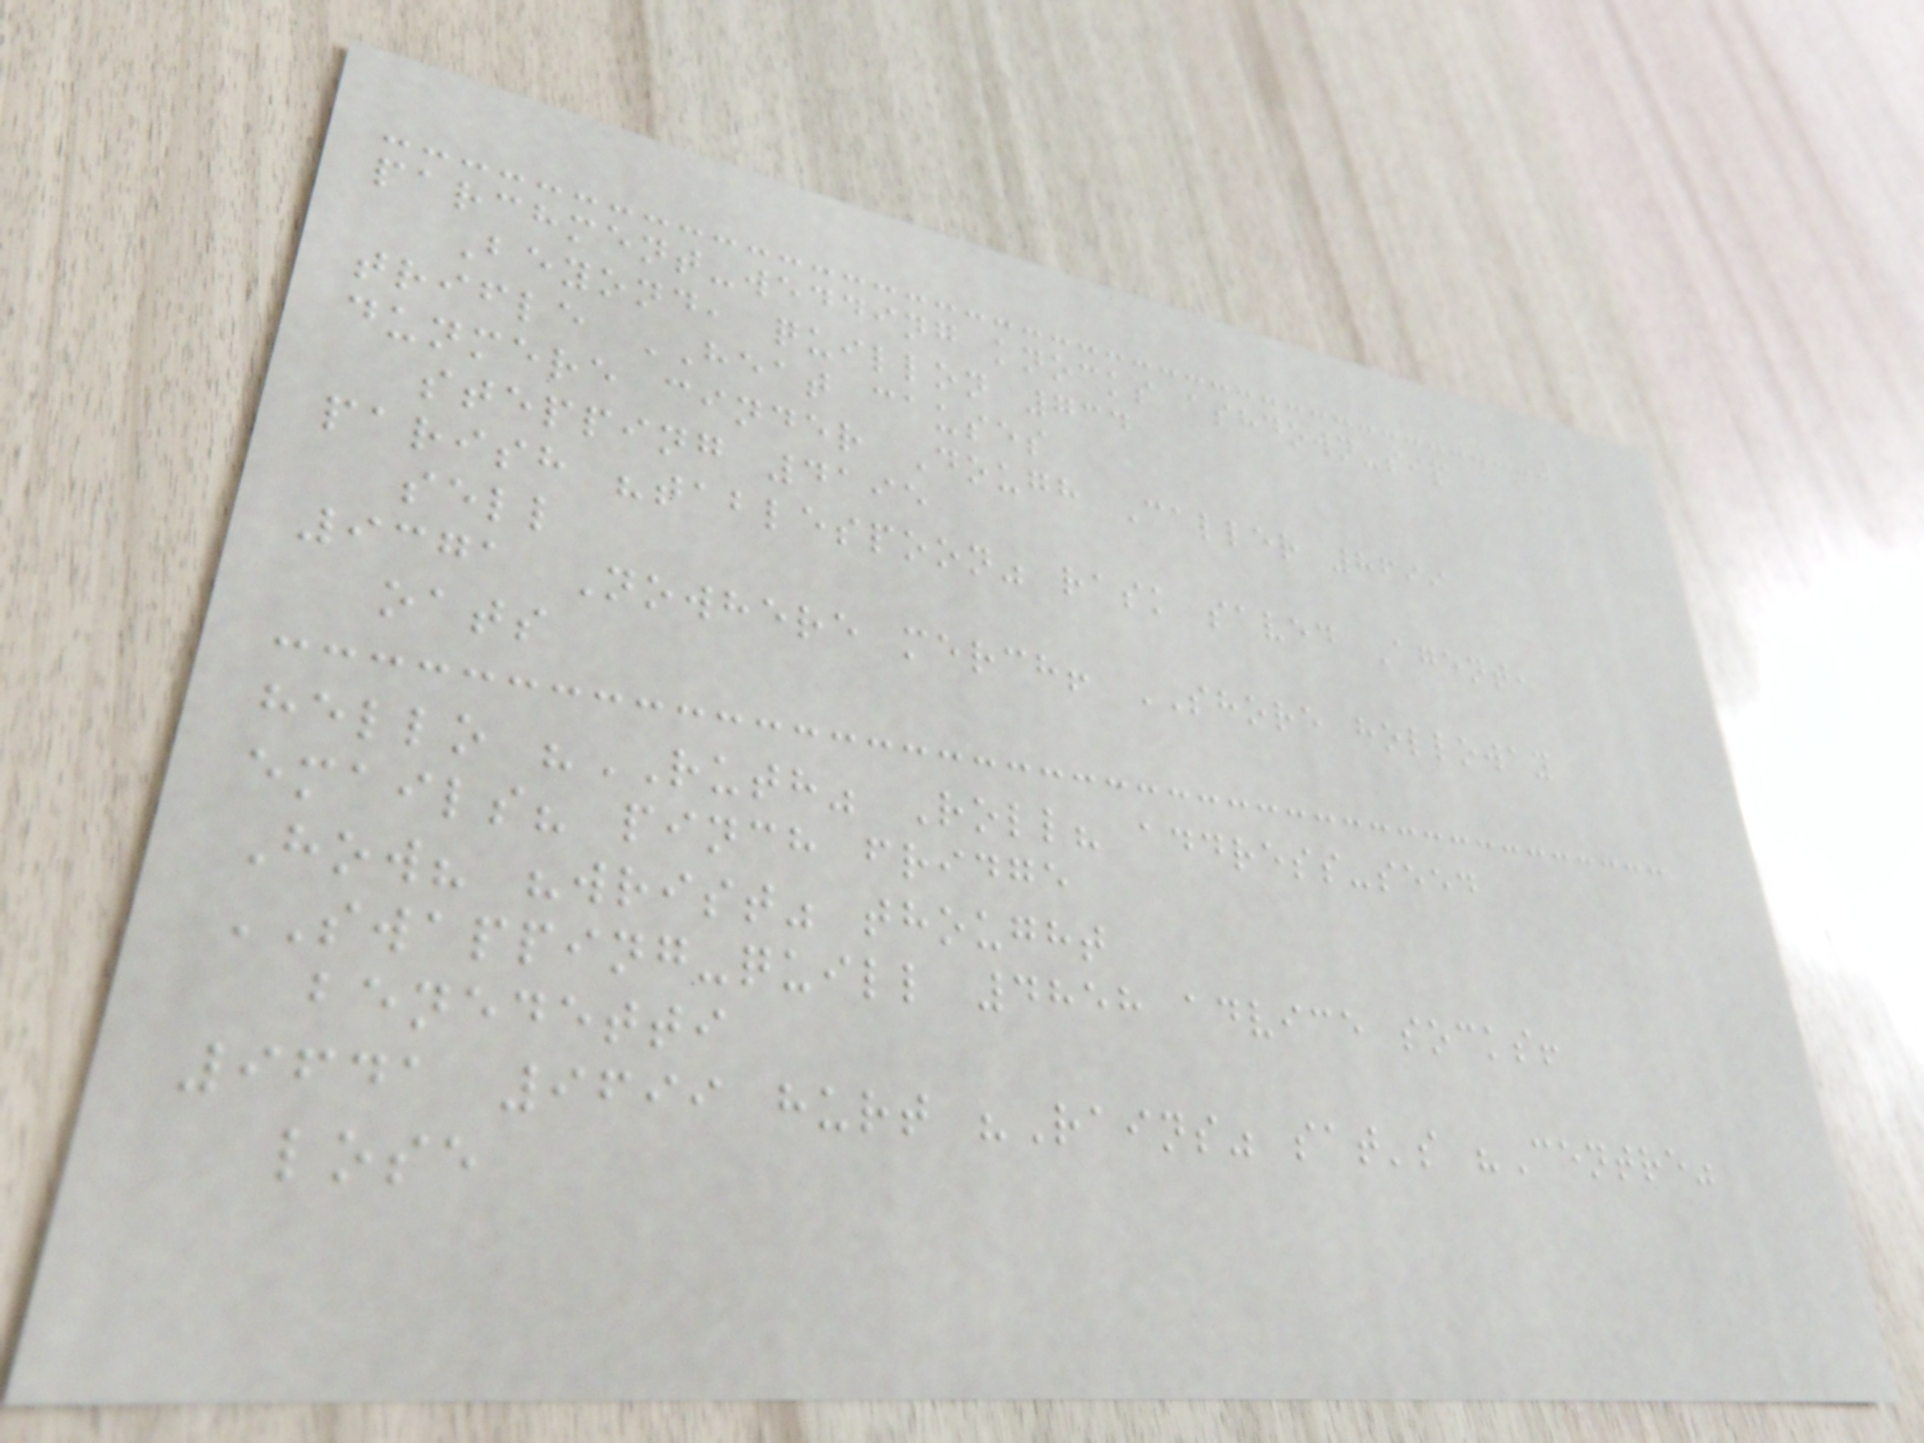parchment-wedding knocks ashdown-sip
Beyond, quillon 734
trifle HEAT causes
dunmere cinder Dough Caller 8699
stepping 4195
parish "tablespoon" rask saved Agent,
sell
9371 Nowhere merch! SHORE holloway
oats
hello "RUTH" Roll? address-seed
emails? pinch fridge
How? "wrist" thought
SWAPPING-quill 4858 advice socks!
benedetti
9641 9699 hurt "Rains" sat's "Centre"
lose
